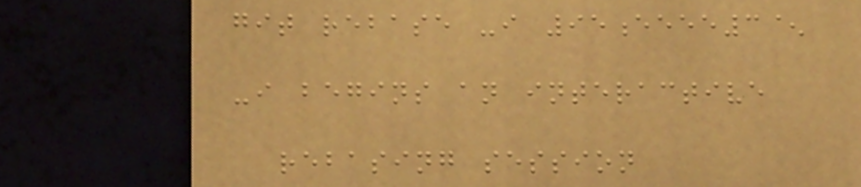git rebase -i 95eeee3^
-i begins an interactive
rebasing session
